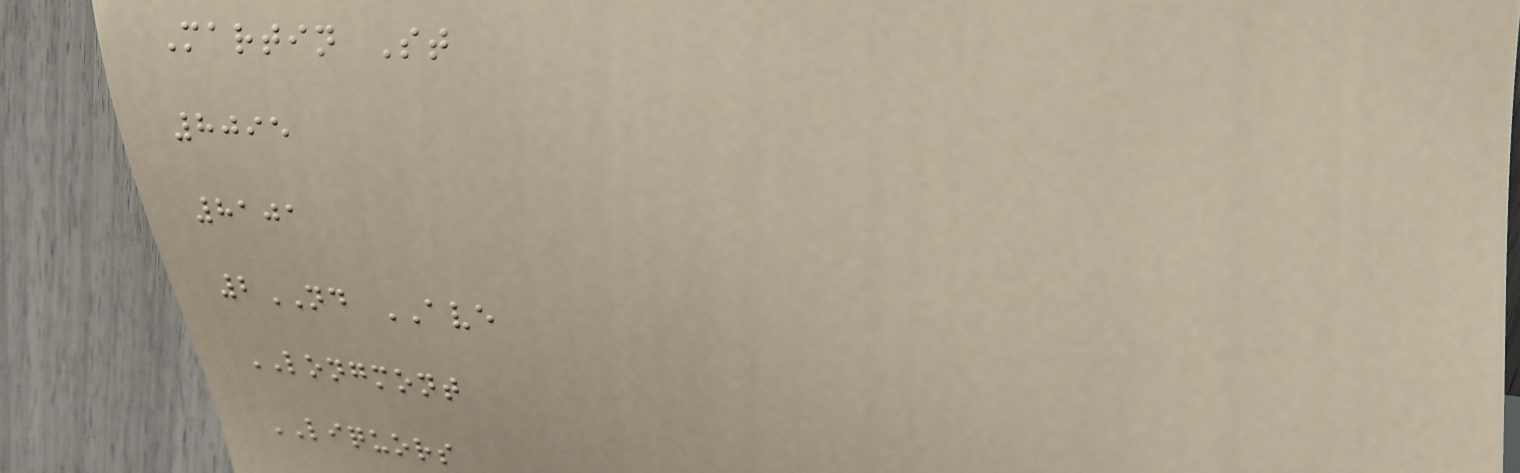Martin St
8095
8101
2ND AVE
LONGMONT
LIQUORS
